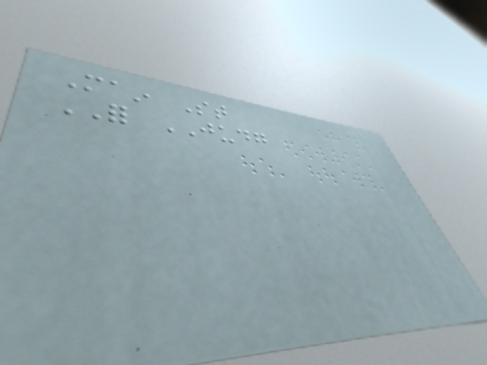Main St
FOR JUDG
